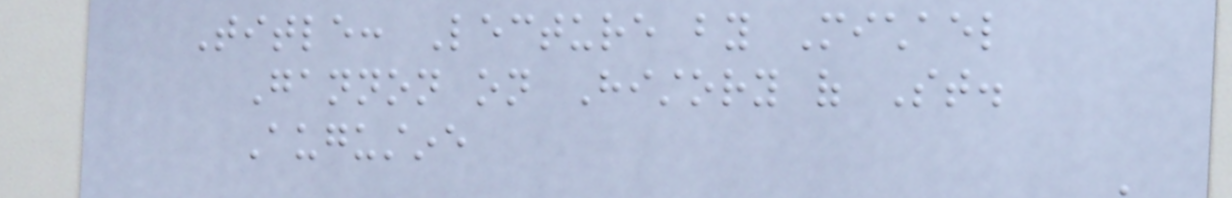Title: Lecture by Michael
Gannon on History of St.
Augustine
